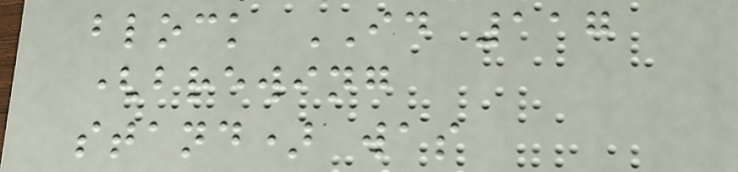block ID 117
(brewing
stand) was
